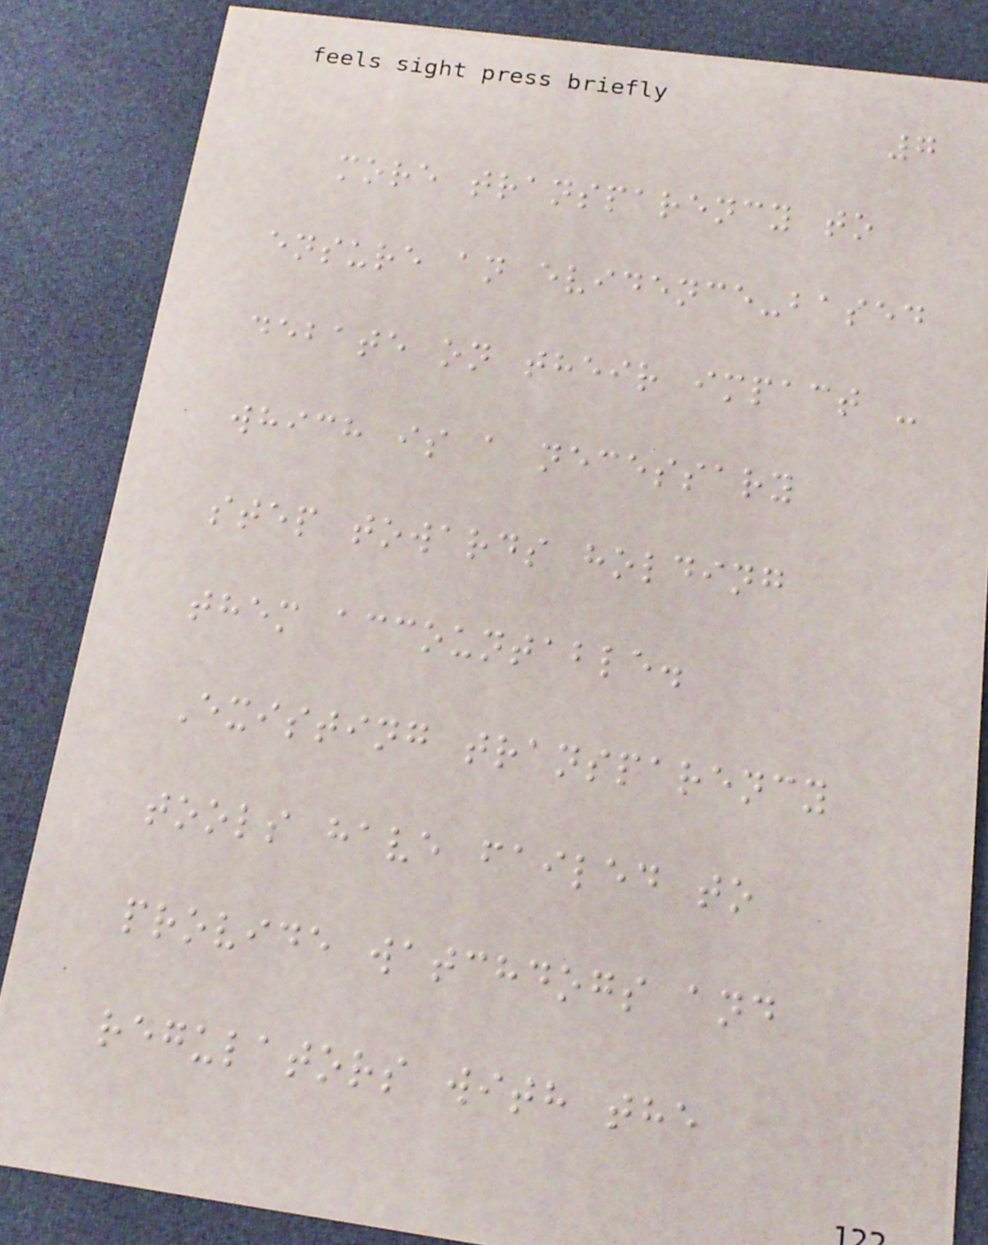7
more transparency to
ensure an evidence-based
debate on their impact -
which is a necessary
step towards holding
them accountable.
Existing transparency
tools have failed to
provide watchdogs and
regulators with the
